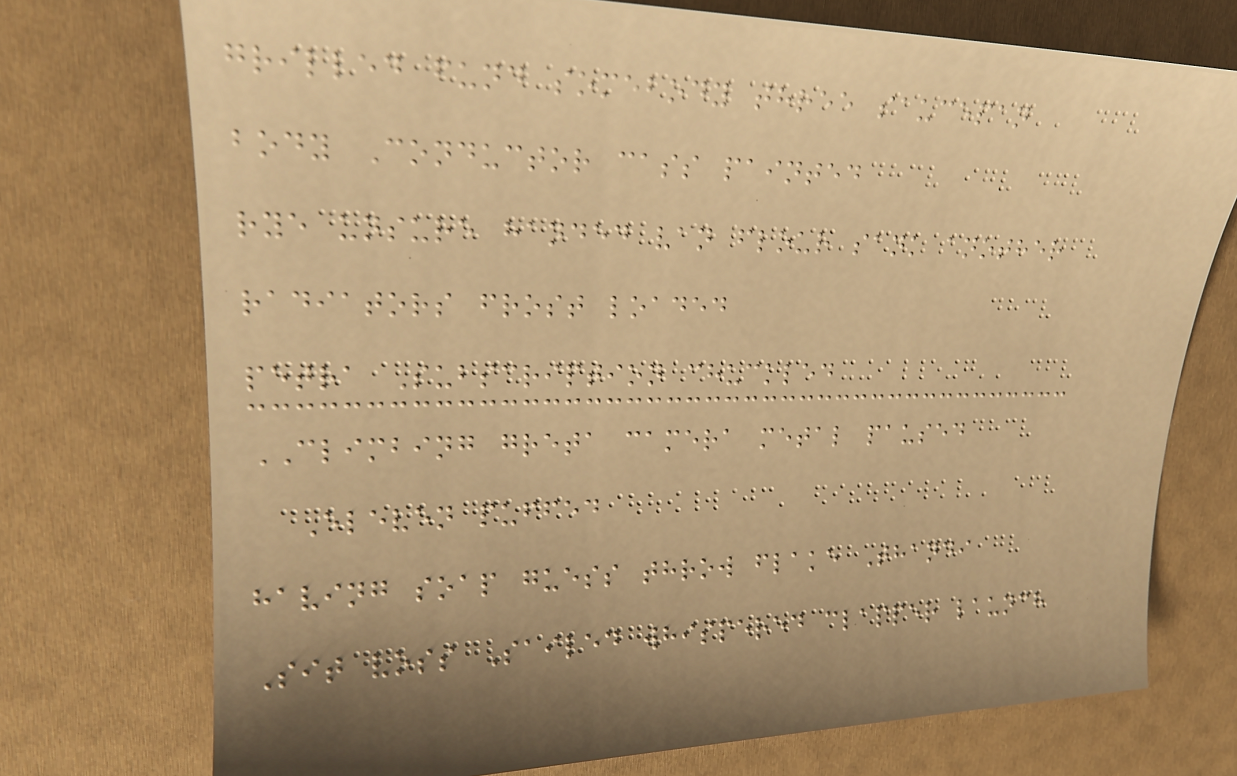grilled fund somebody three saucepan
body Conductor cass painted
rye unsure handed van flour sank another
radiators frost loaded
petra Subscription chuckled
CLIMBING greta camera metal paused
Eleven puffed
having soap guess throw flake Thandi
Sit voss Sailed whispered clapper launch
